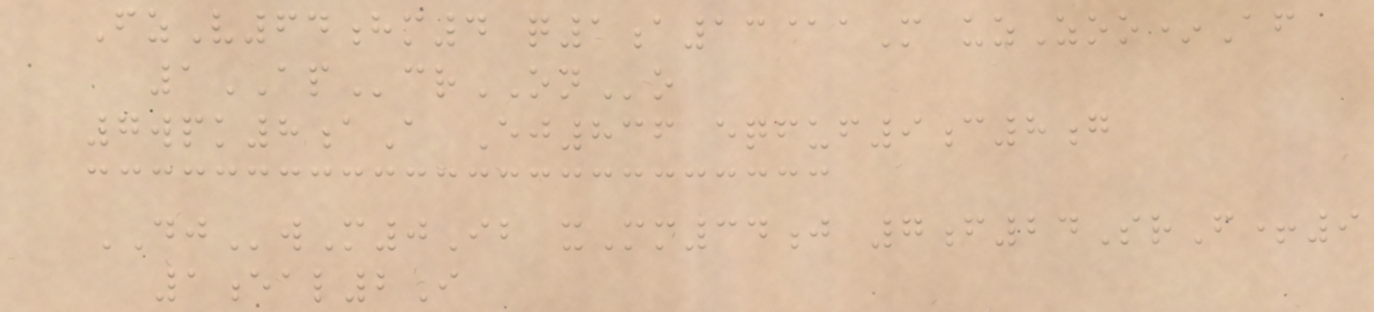FzV64hm4 q1a13@aM uzZoo*Af
1APcrONo
7wpk8aA Ej836 eqfuf9c8g
DJwM0Ib xMm34j 7f24SrF+9
1eal2I
